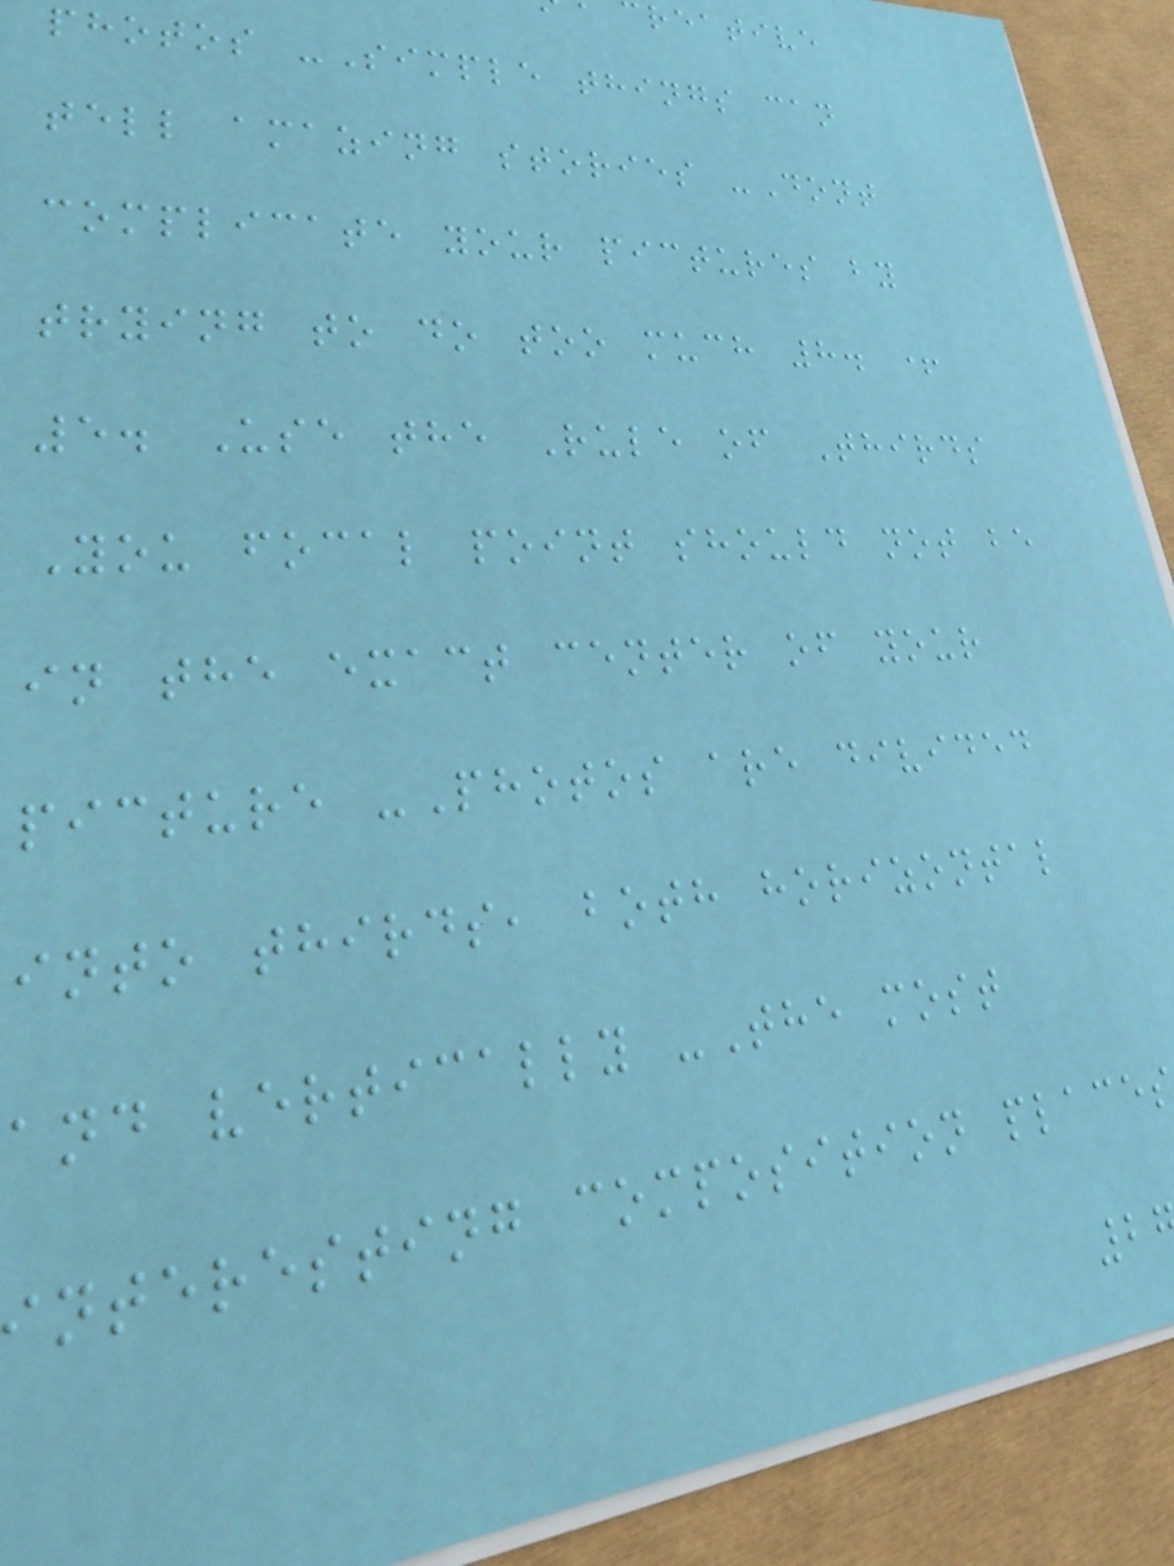reative
photos -Simple things can
tell amazing stories -Dont
complicate your pictures by
trying to do too much 8. +
5. Use the Rule of Thirds
You focal point should not be
in the exact center of your
picture -Photos are divided
into thirds, both horizontal
and vertically -The most
nteresting composition place
